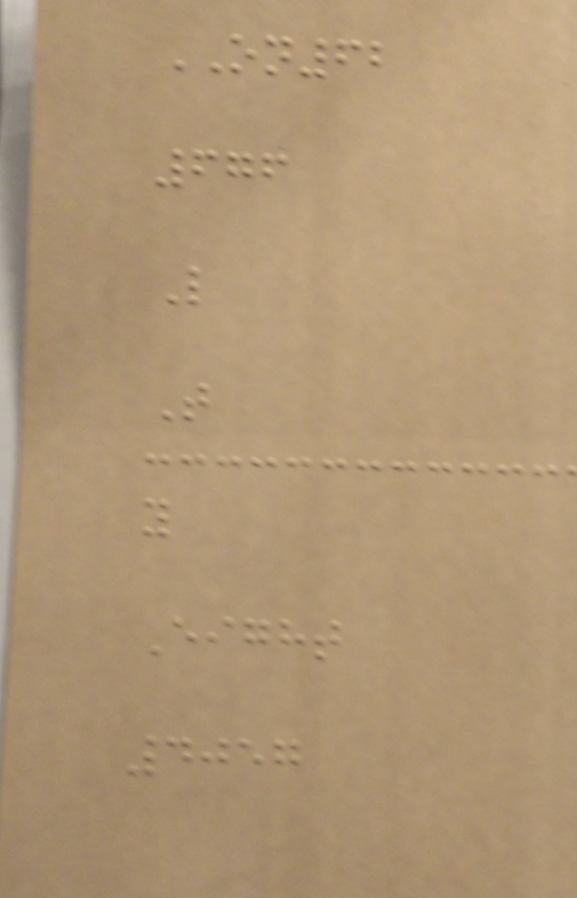ON62
676
L
T
y
Eight
4057
